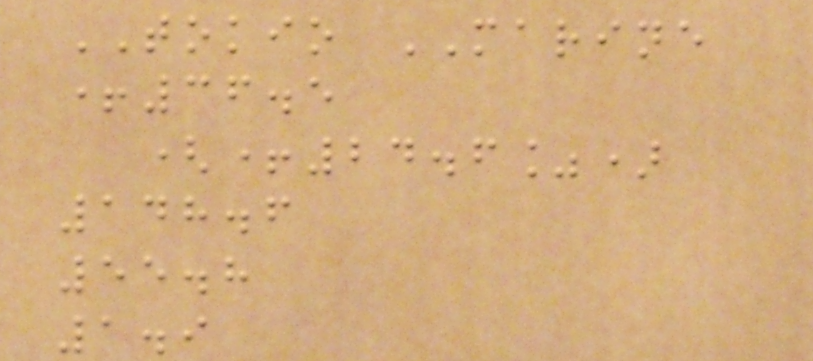TOKIO MARINE
+36.5
(+24.6%)
148.6
55.8
1.9
